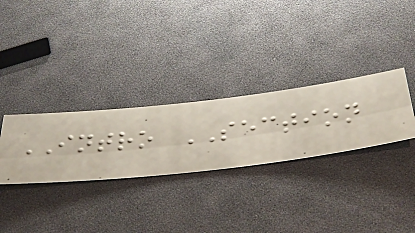INTRO SECTION
